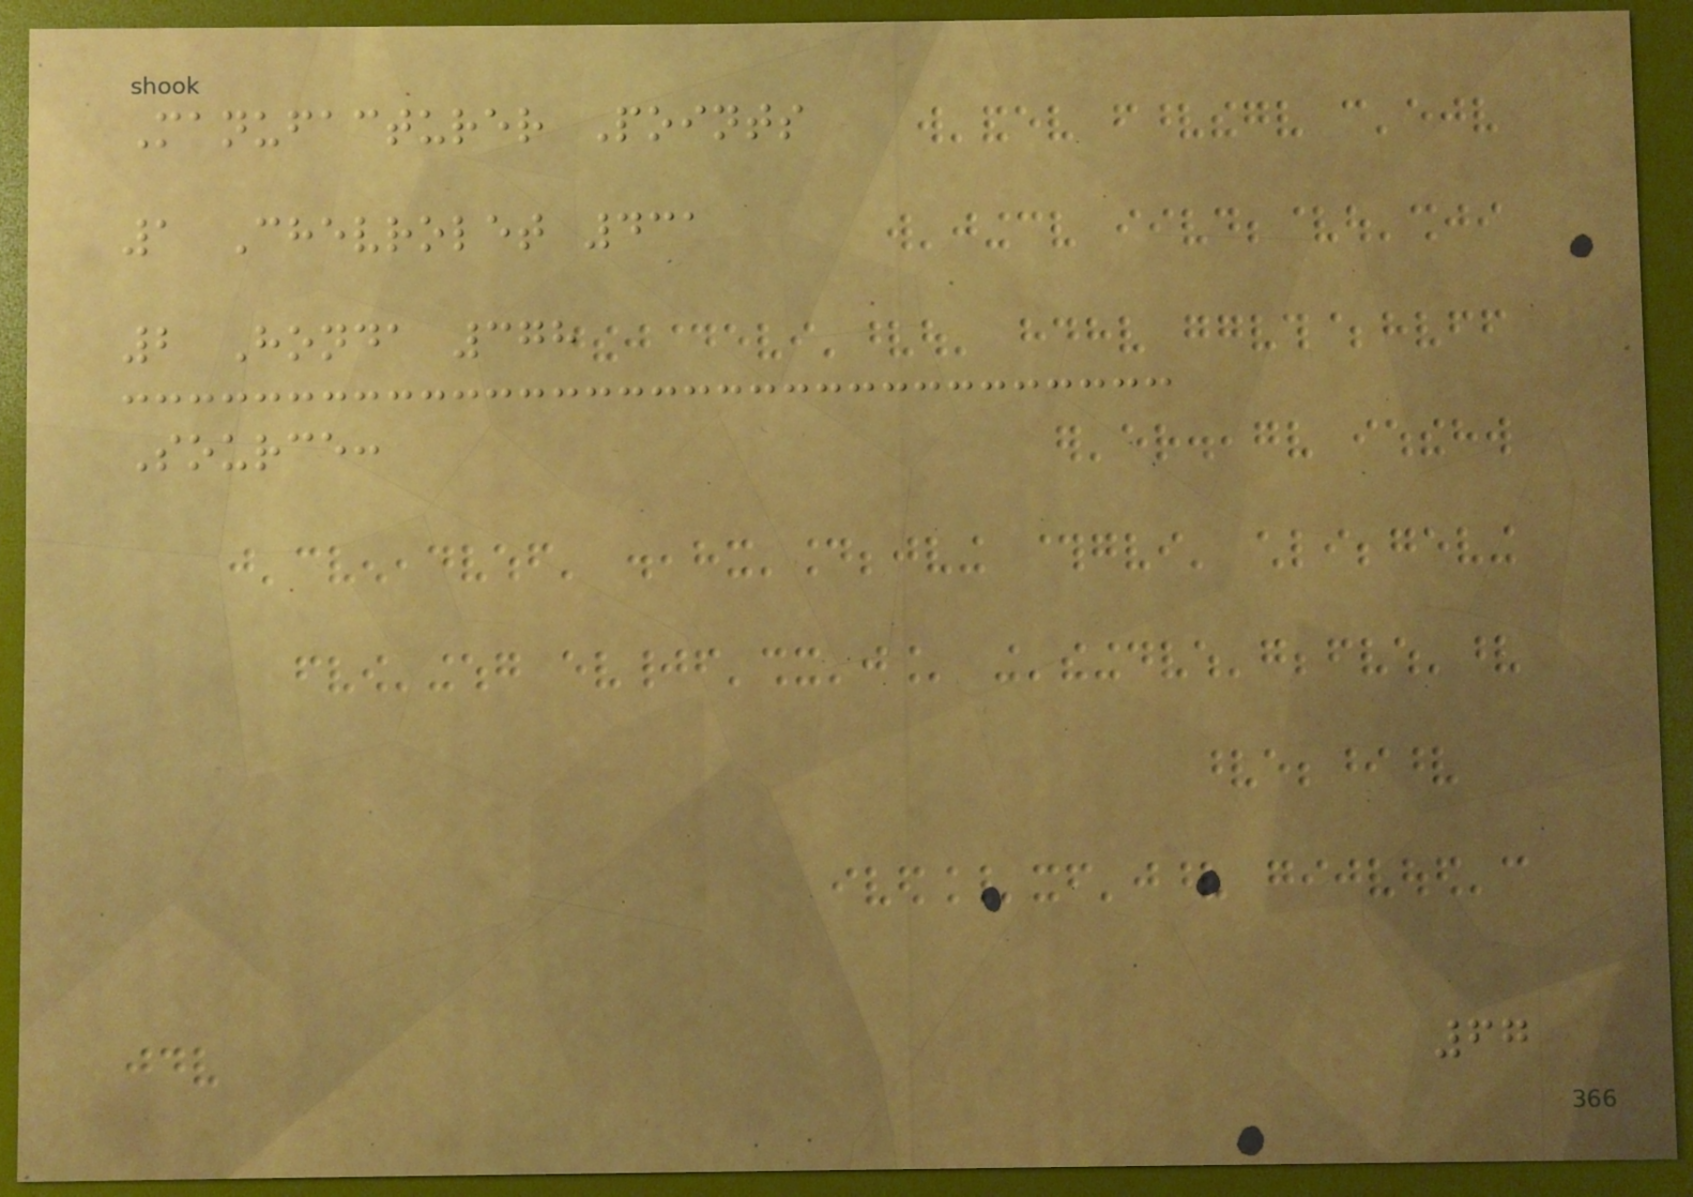Manufacturer Points
1 Chevrolet 431
2 Honda 378
Source:
67
